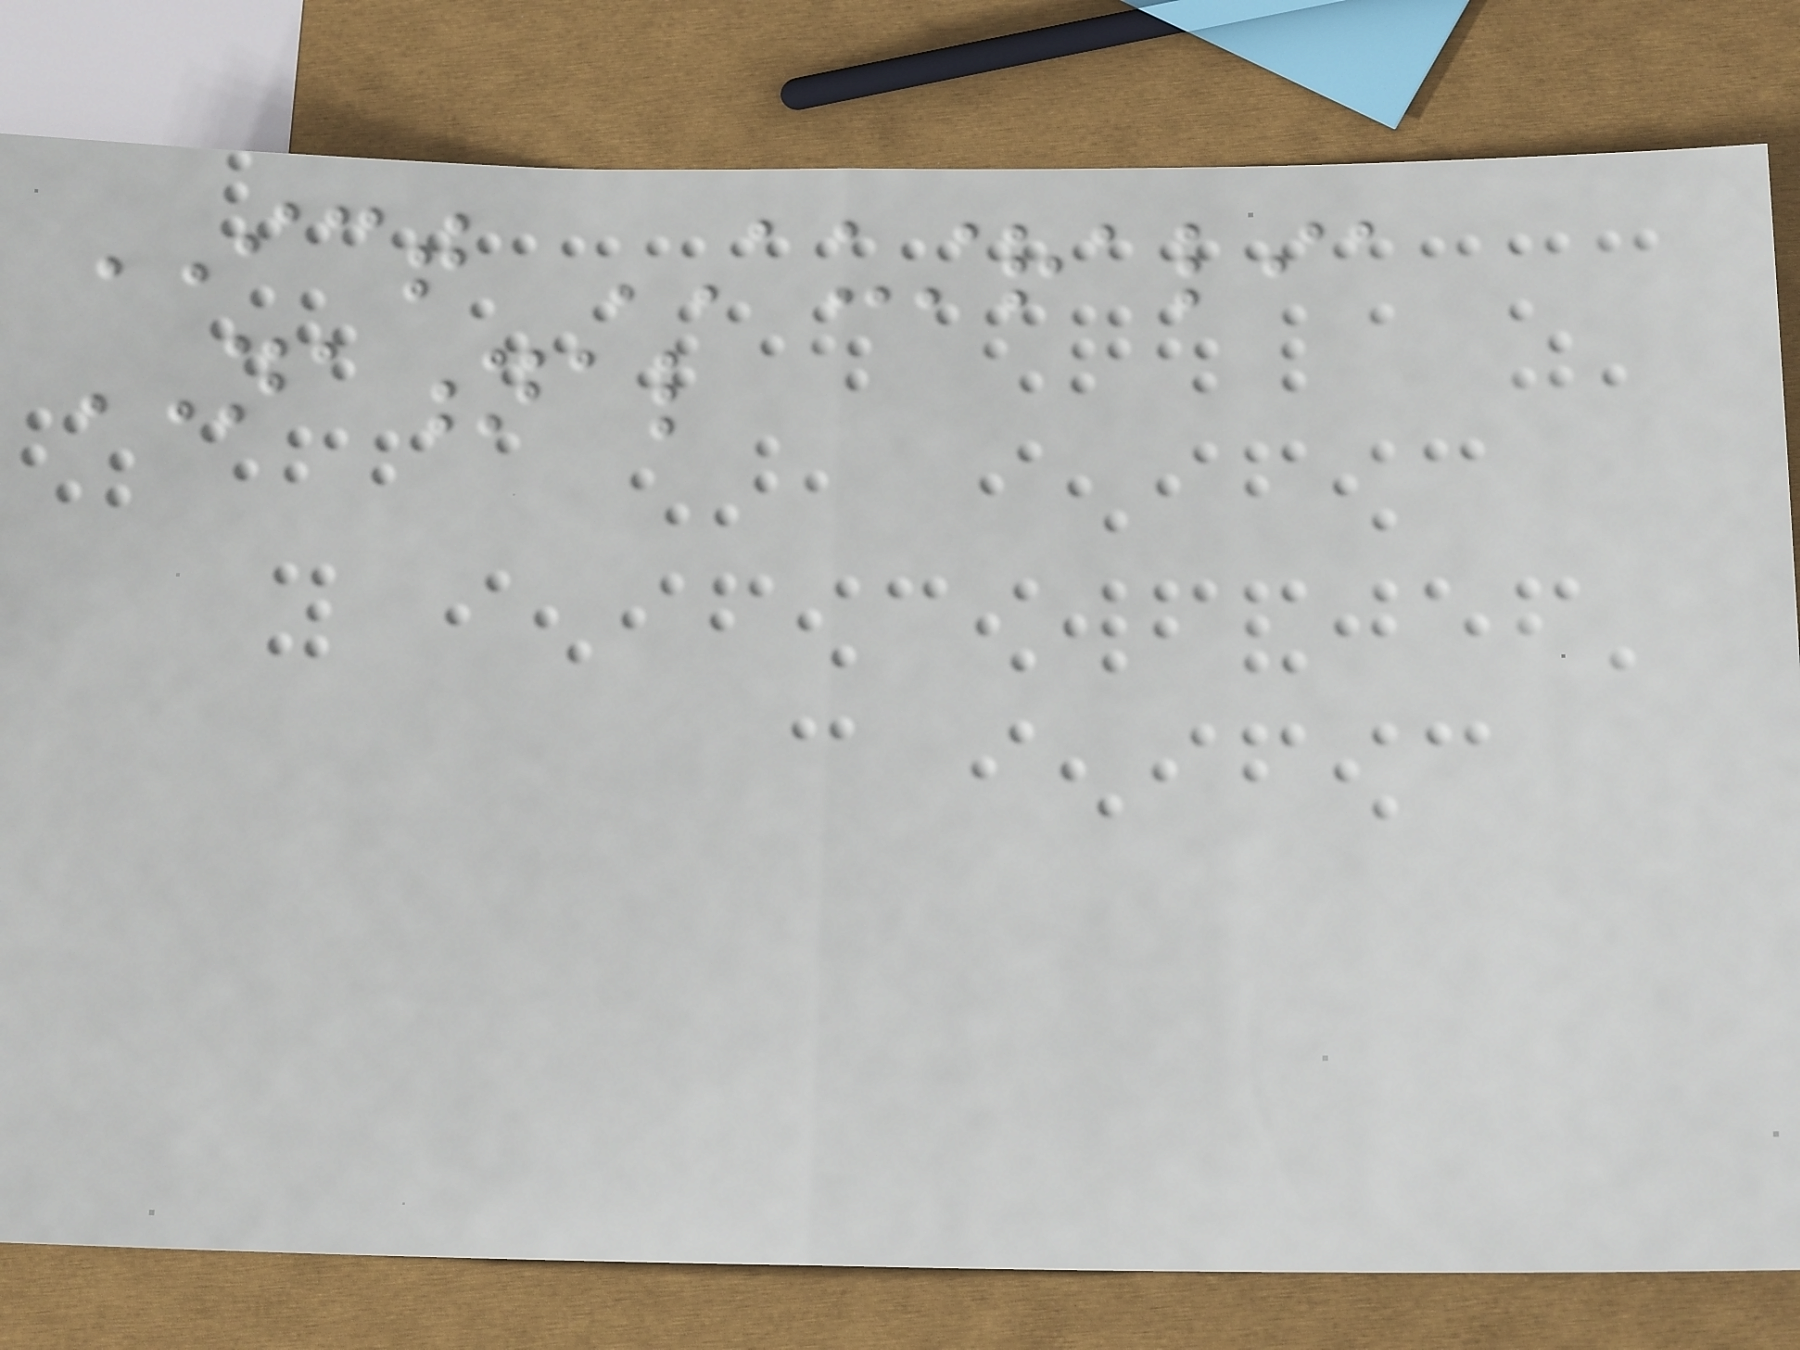ICT AUSTRALIA
NATIONAL
